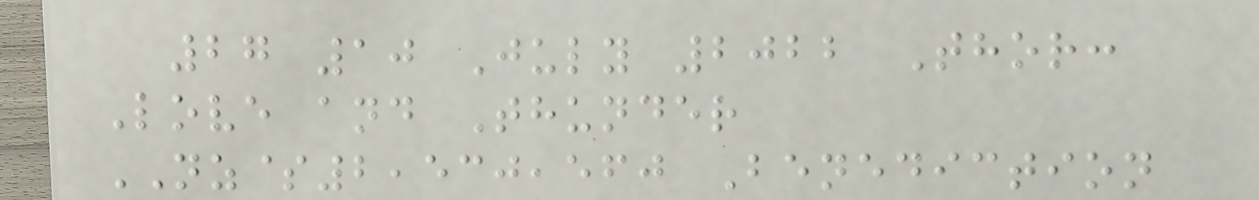27 10 July 2022 Thor:
Love and Thunder
NZ$2,530,560 Benediction
